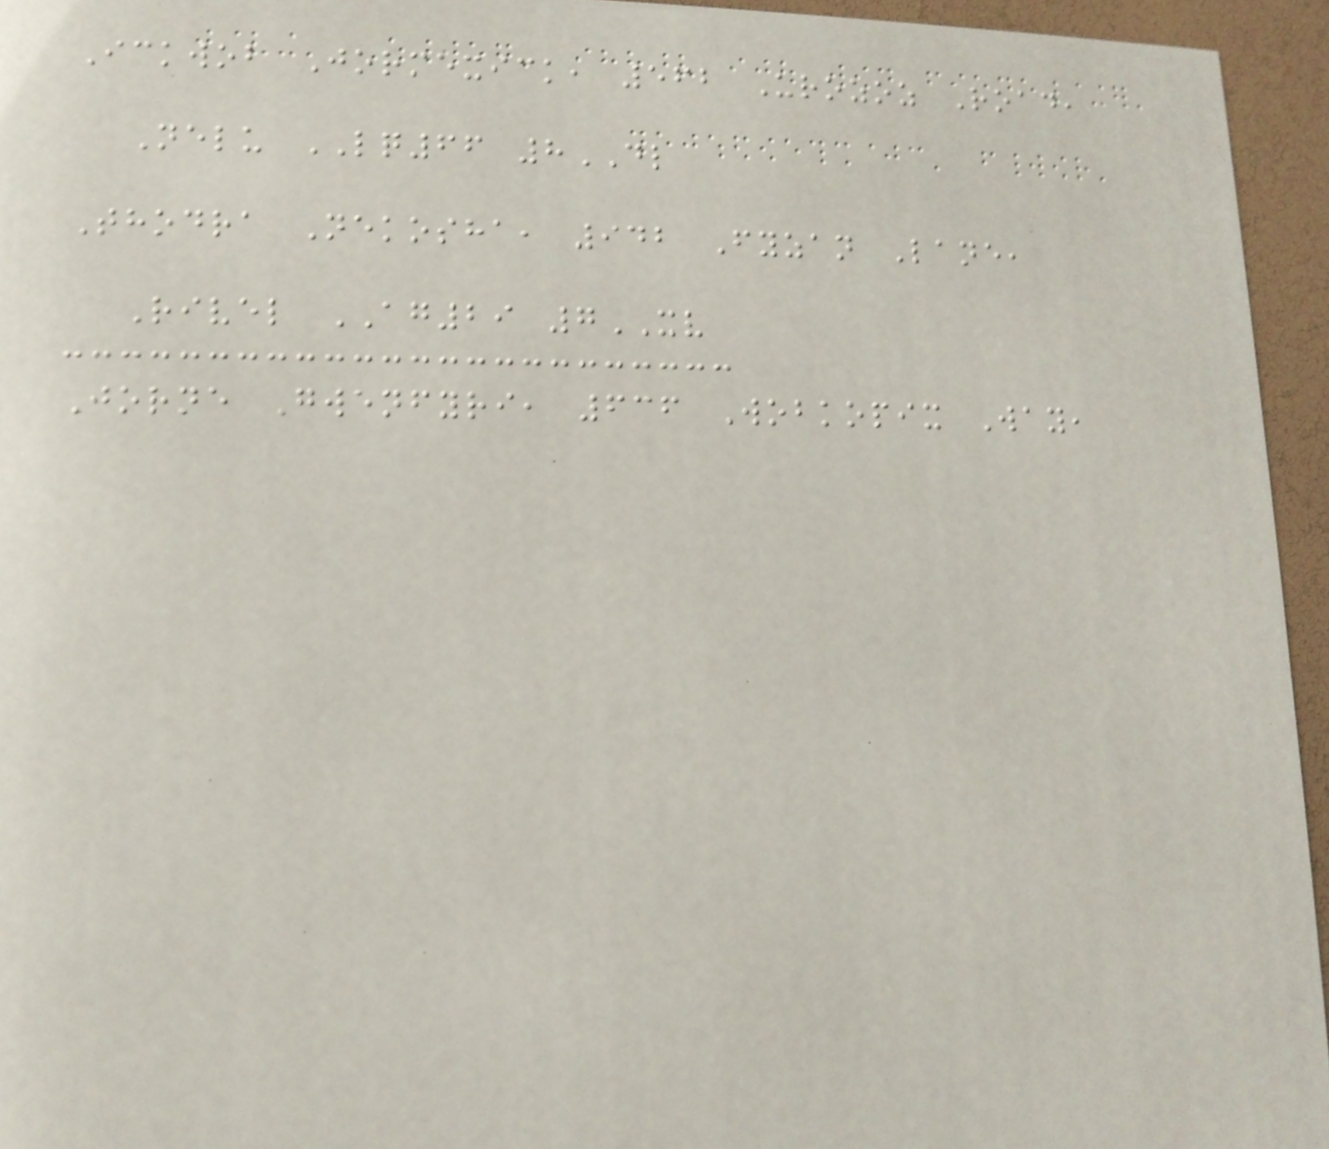Ickwob Jormexick, 562 Urozoz Road,
Nelu LQ66 8DL
Thodra Nekosha, 942 Fyzan Lane,
Rivel AG29 7XV
Jorne Gwenfyri, 636 Wobkopix Way,
